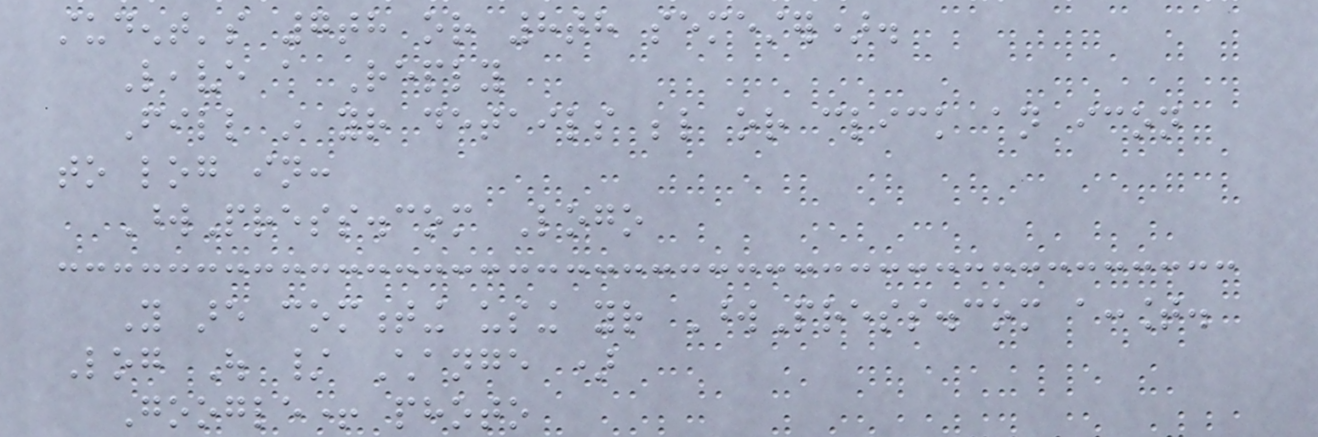student's 7th or 8th semester).
Leave a Reply
Fill in your details below or click an icon
to log in:
WordPress.com Logo
You are commenting using your WordPress.com account.
Log Out / Change )
Google+ photo
